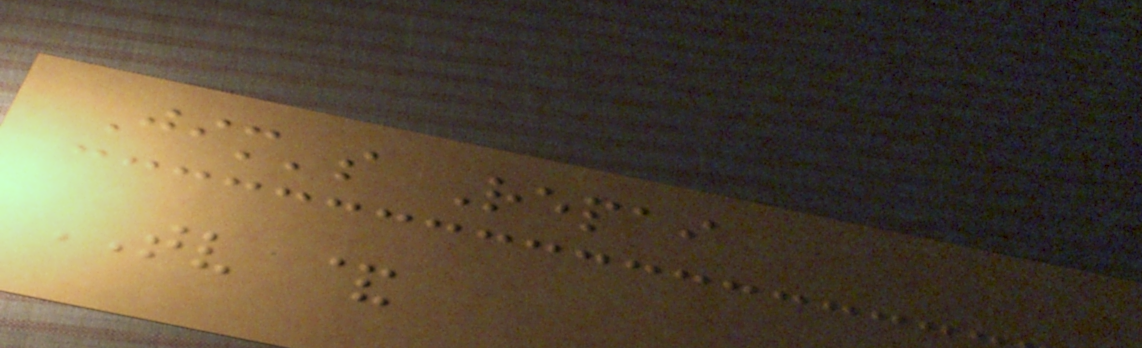Jim's Repai
TV &
